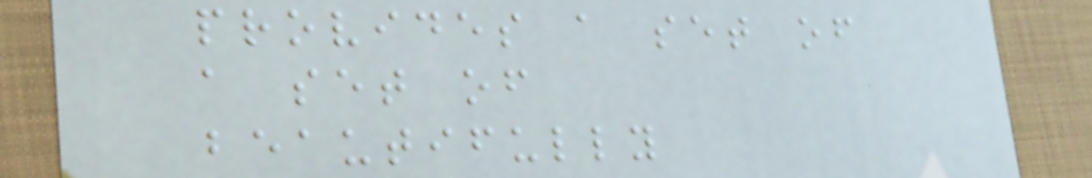provides a set of
a set of
beautifully
